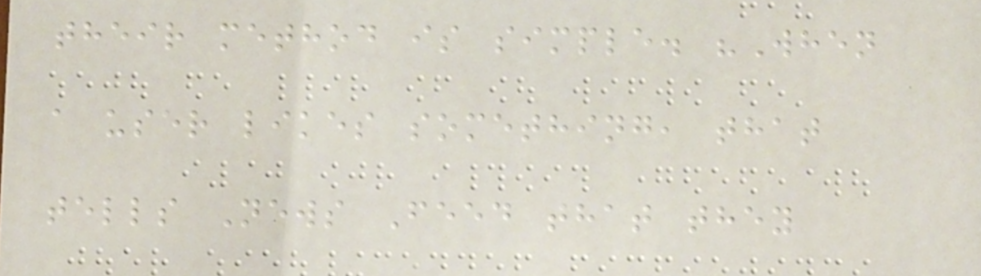their method is simple. "When
a user likes something, that
tells News Feed that they
